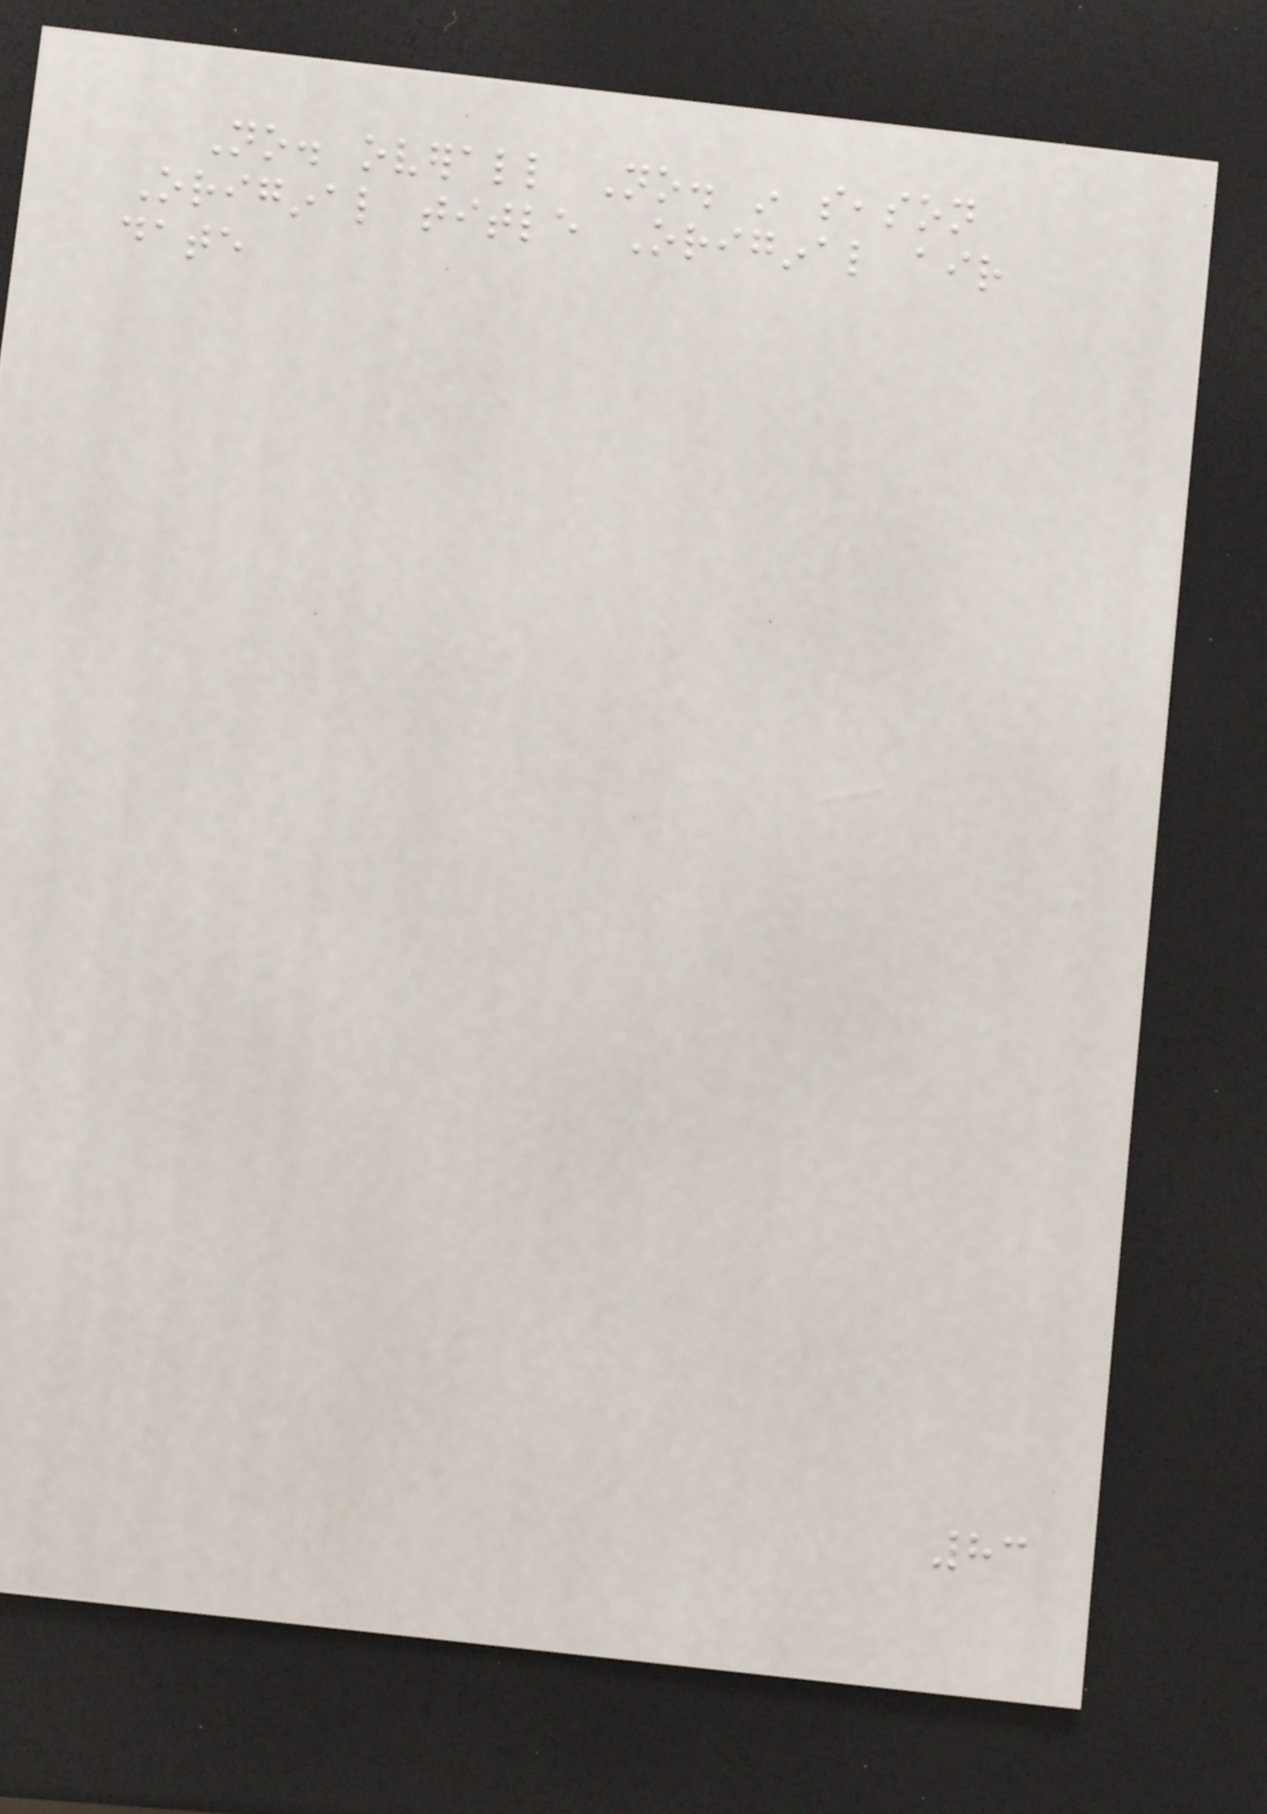No. overall No. in season
Original title Original air
date
83
